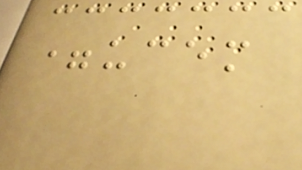=ucem
